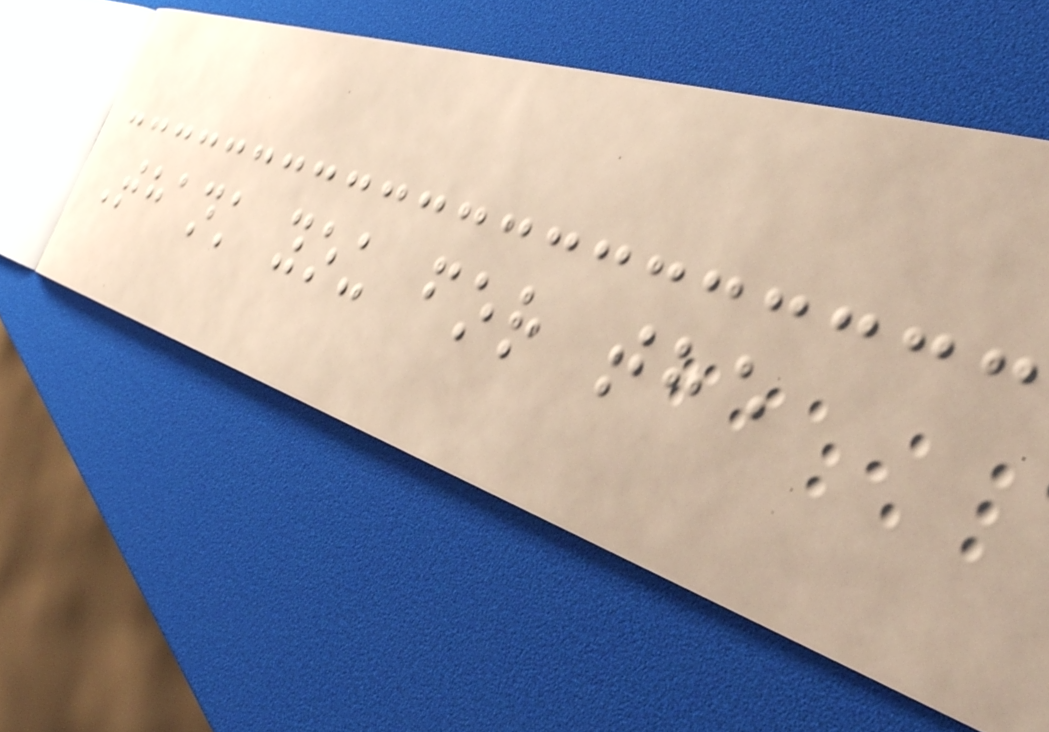Thank you for the
